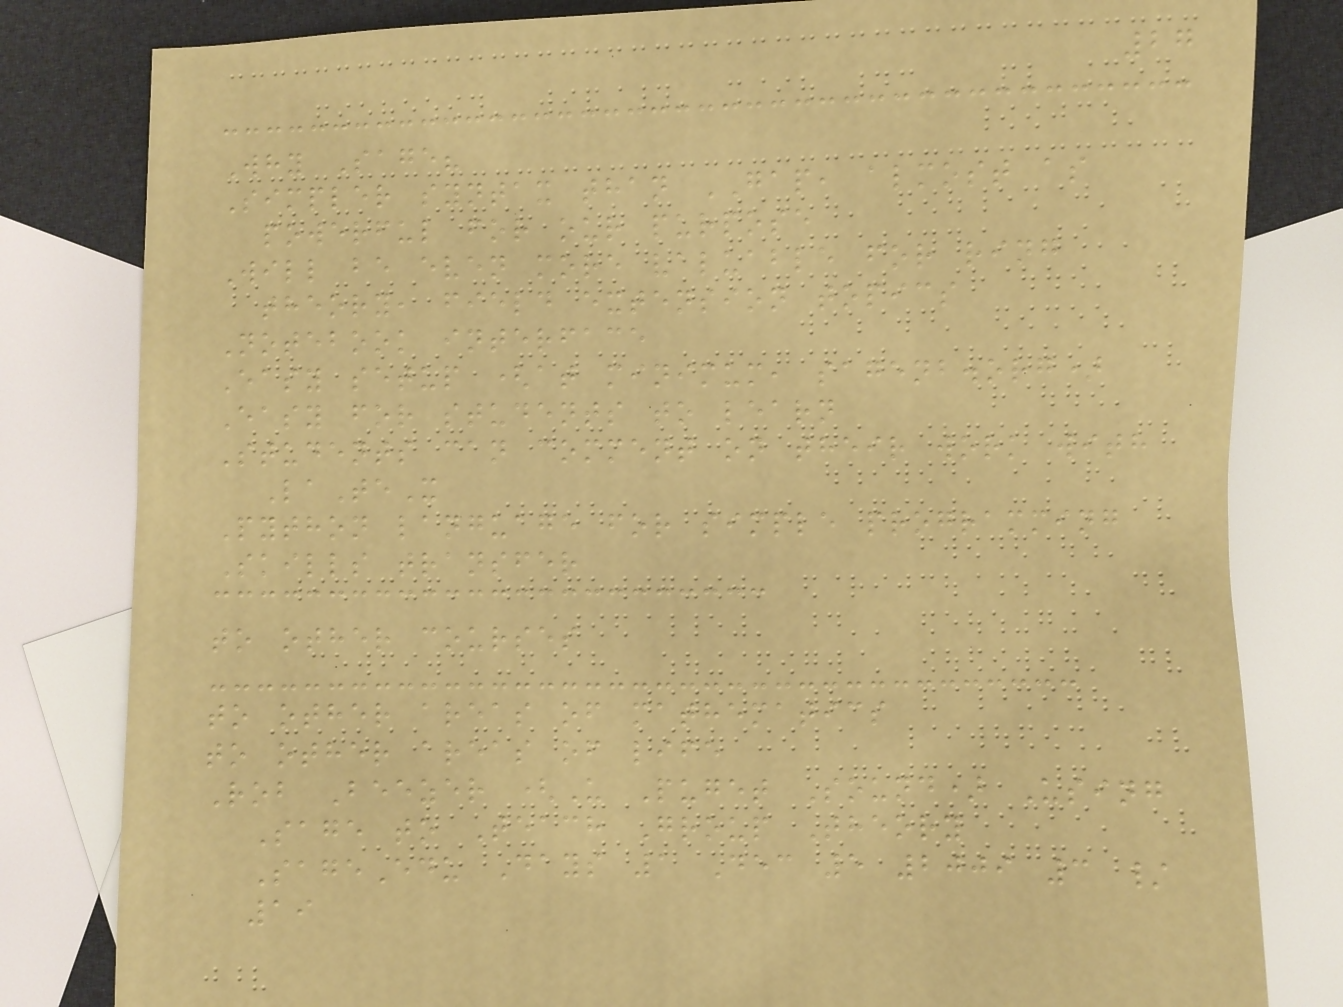27
Why Sage?
Simpler syntax than GAP, almost as
powerful for our purpose
Will be even more valuable for ring
theory, field extension topics
Notebook interface
Easy setup (at minimum, sagenb.org)
Easy for students to learn
Students can comment on their work with
LaTeX
Python language for simple programming
Skills transfer
to other courses
to other areas of mathematics
to other areas of life
Rob Beezer (U Puget Sound) Using
Sage to Teach Group Theory
SageEdu Days 1 Dec 5 2009 3 /
19
